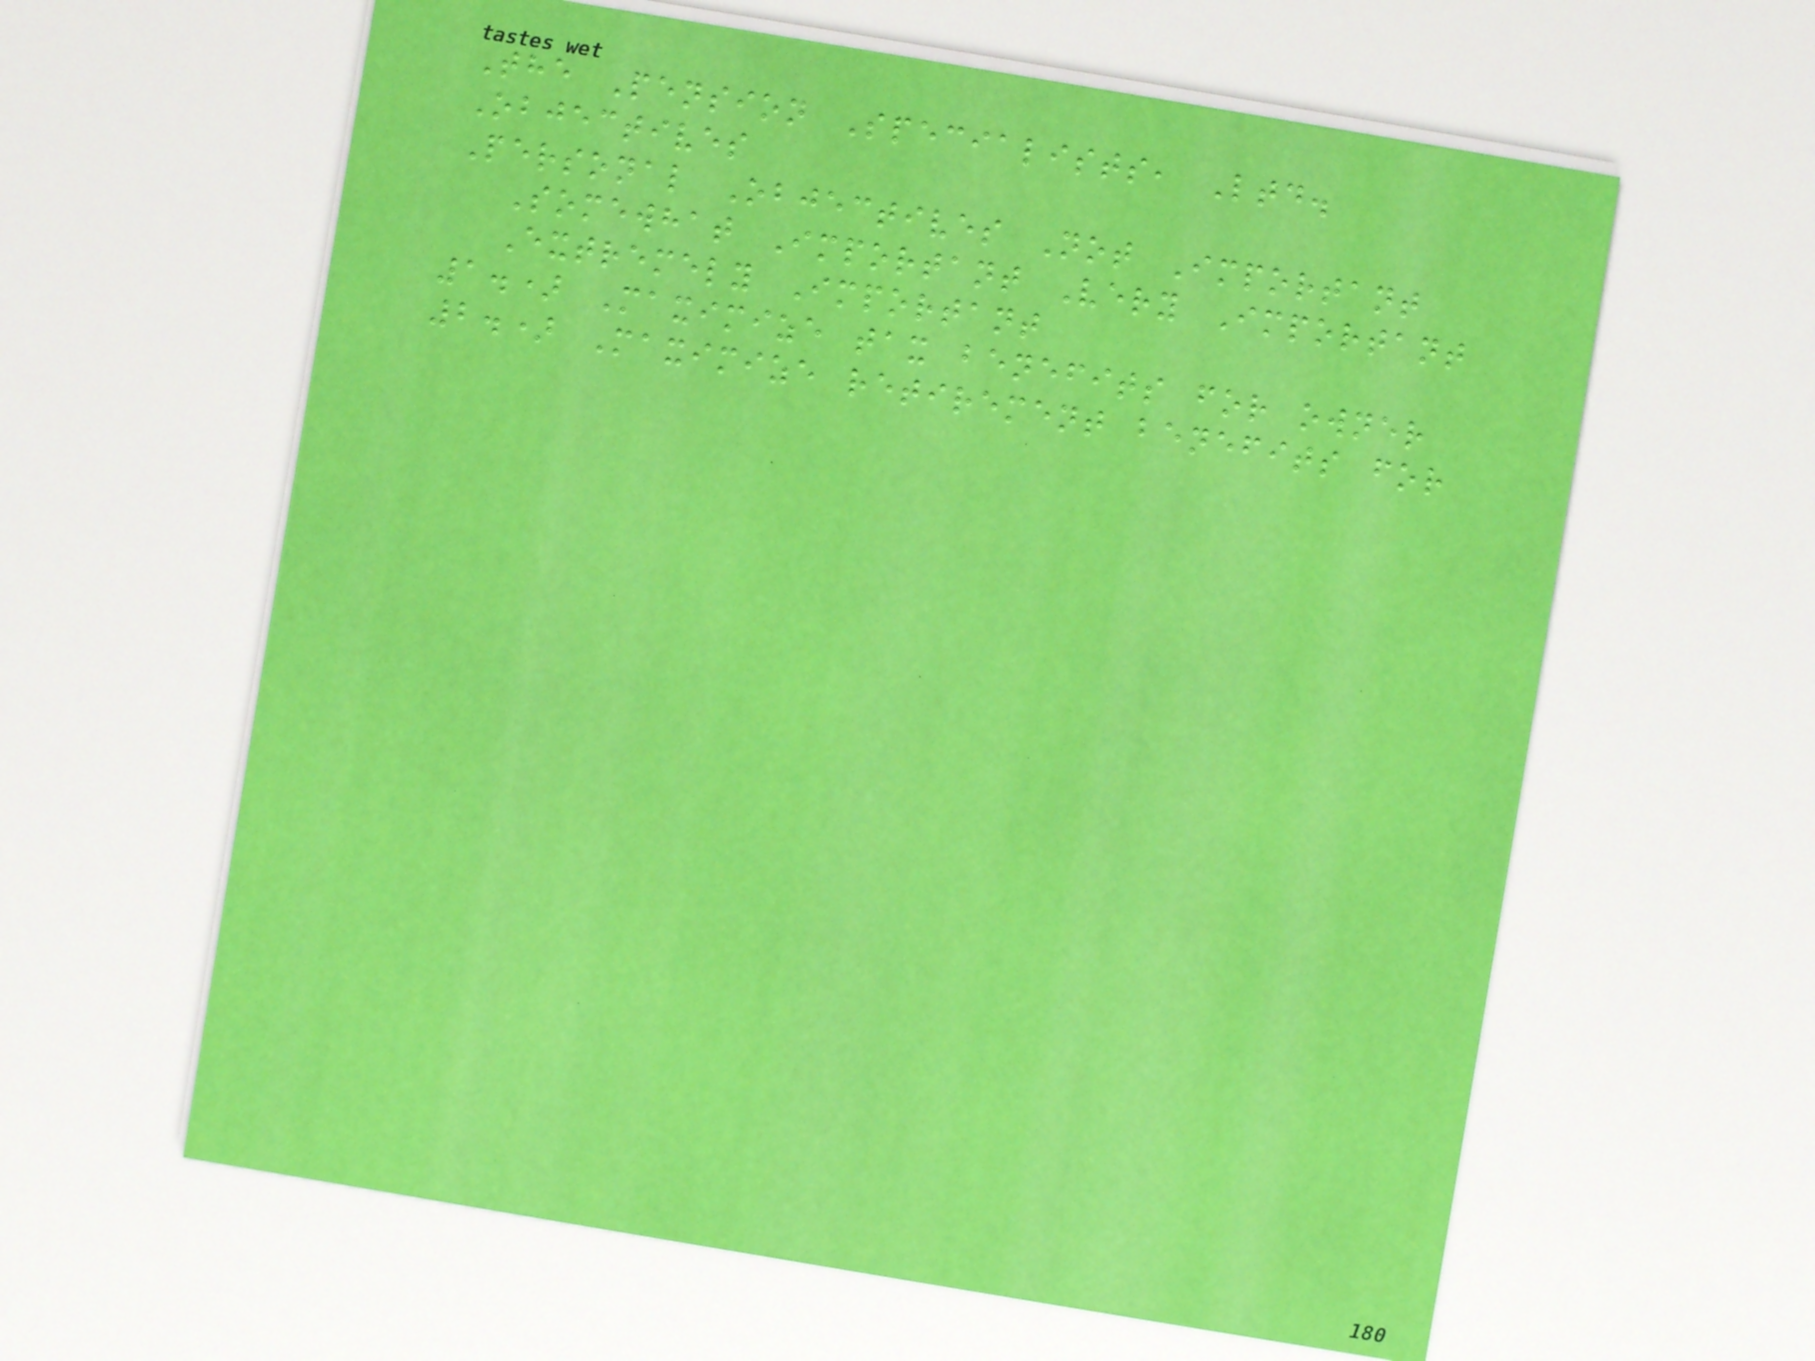The Pension Specialists, Ltd.
Objectives
Personal Objectives Not Important
Somewhat Important Very Important
Extremely Important
1.) Maximize tax benefits for owner
2.) Maximize retirement benefits for
